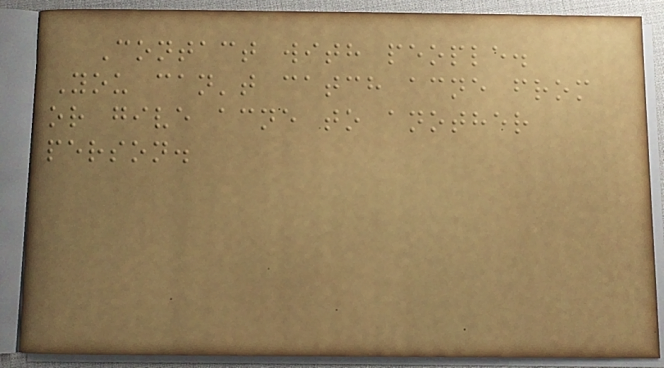Contact with people.
You can't catch acne from
or give acne to another
person.
